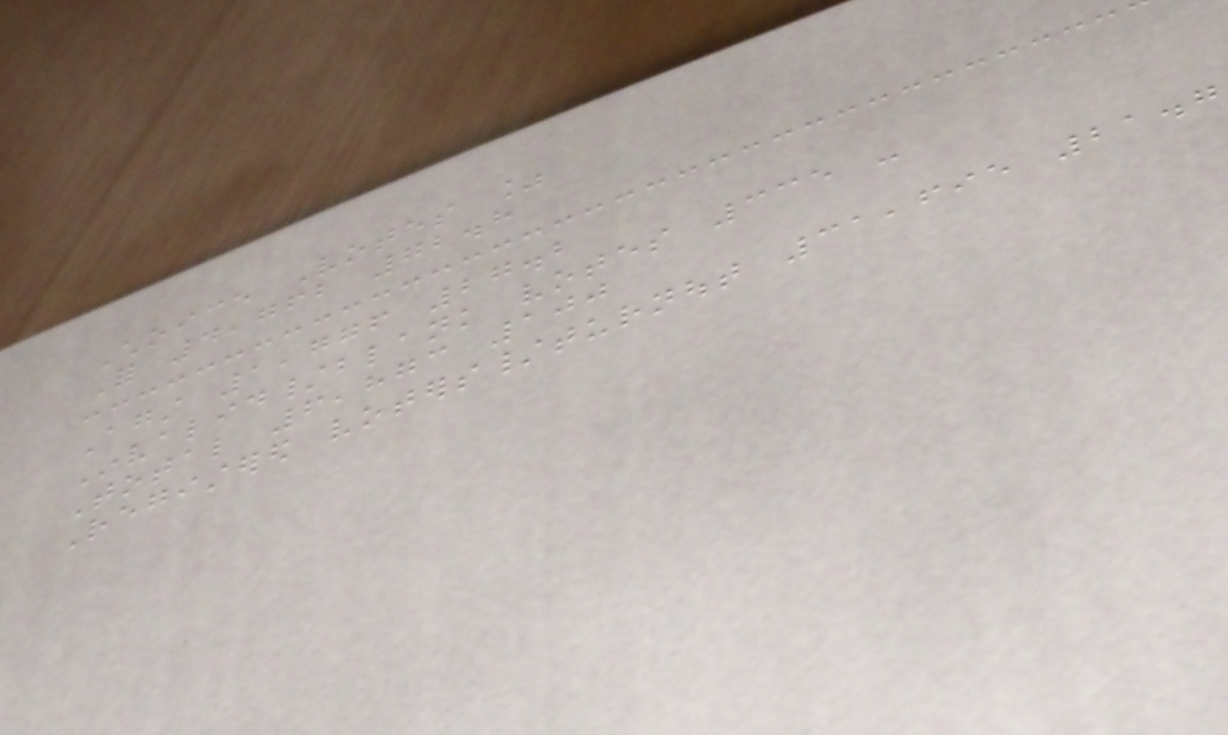Choice Votes %
For 4,762 72.8
Against 1,776 27.2
Invalid/blank votes 335 -
Total 6,873 100
Registered voters/turnout 31,695 21.7
